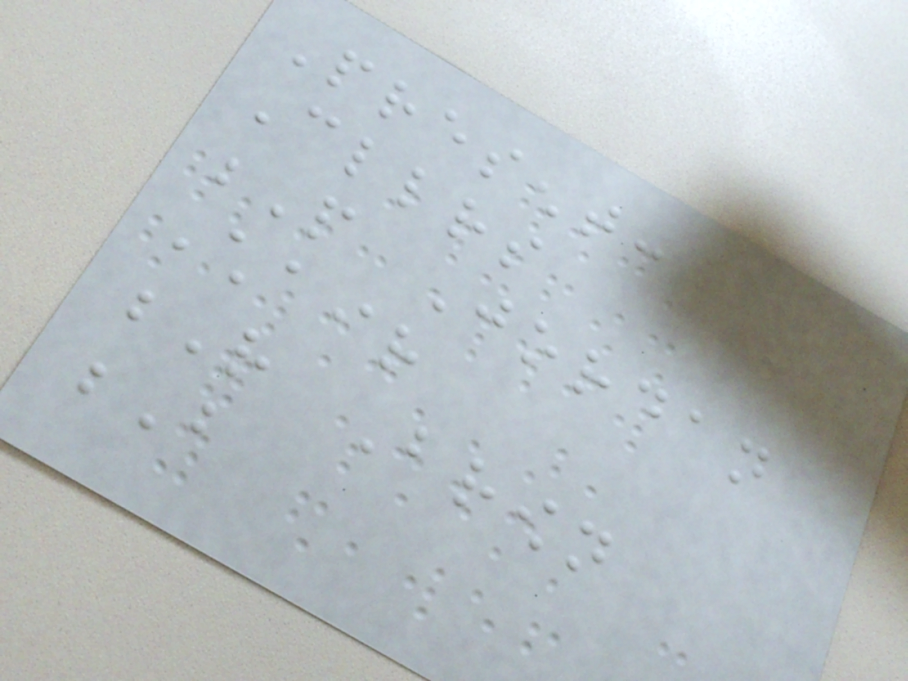Present:
Cllrs
P Jordan
Chair
R Brown
B
